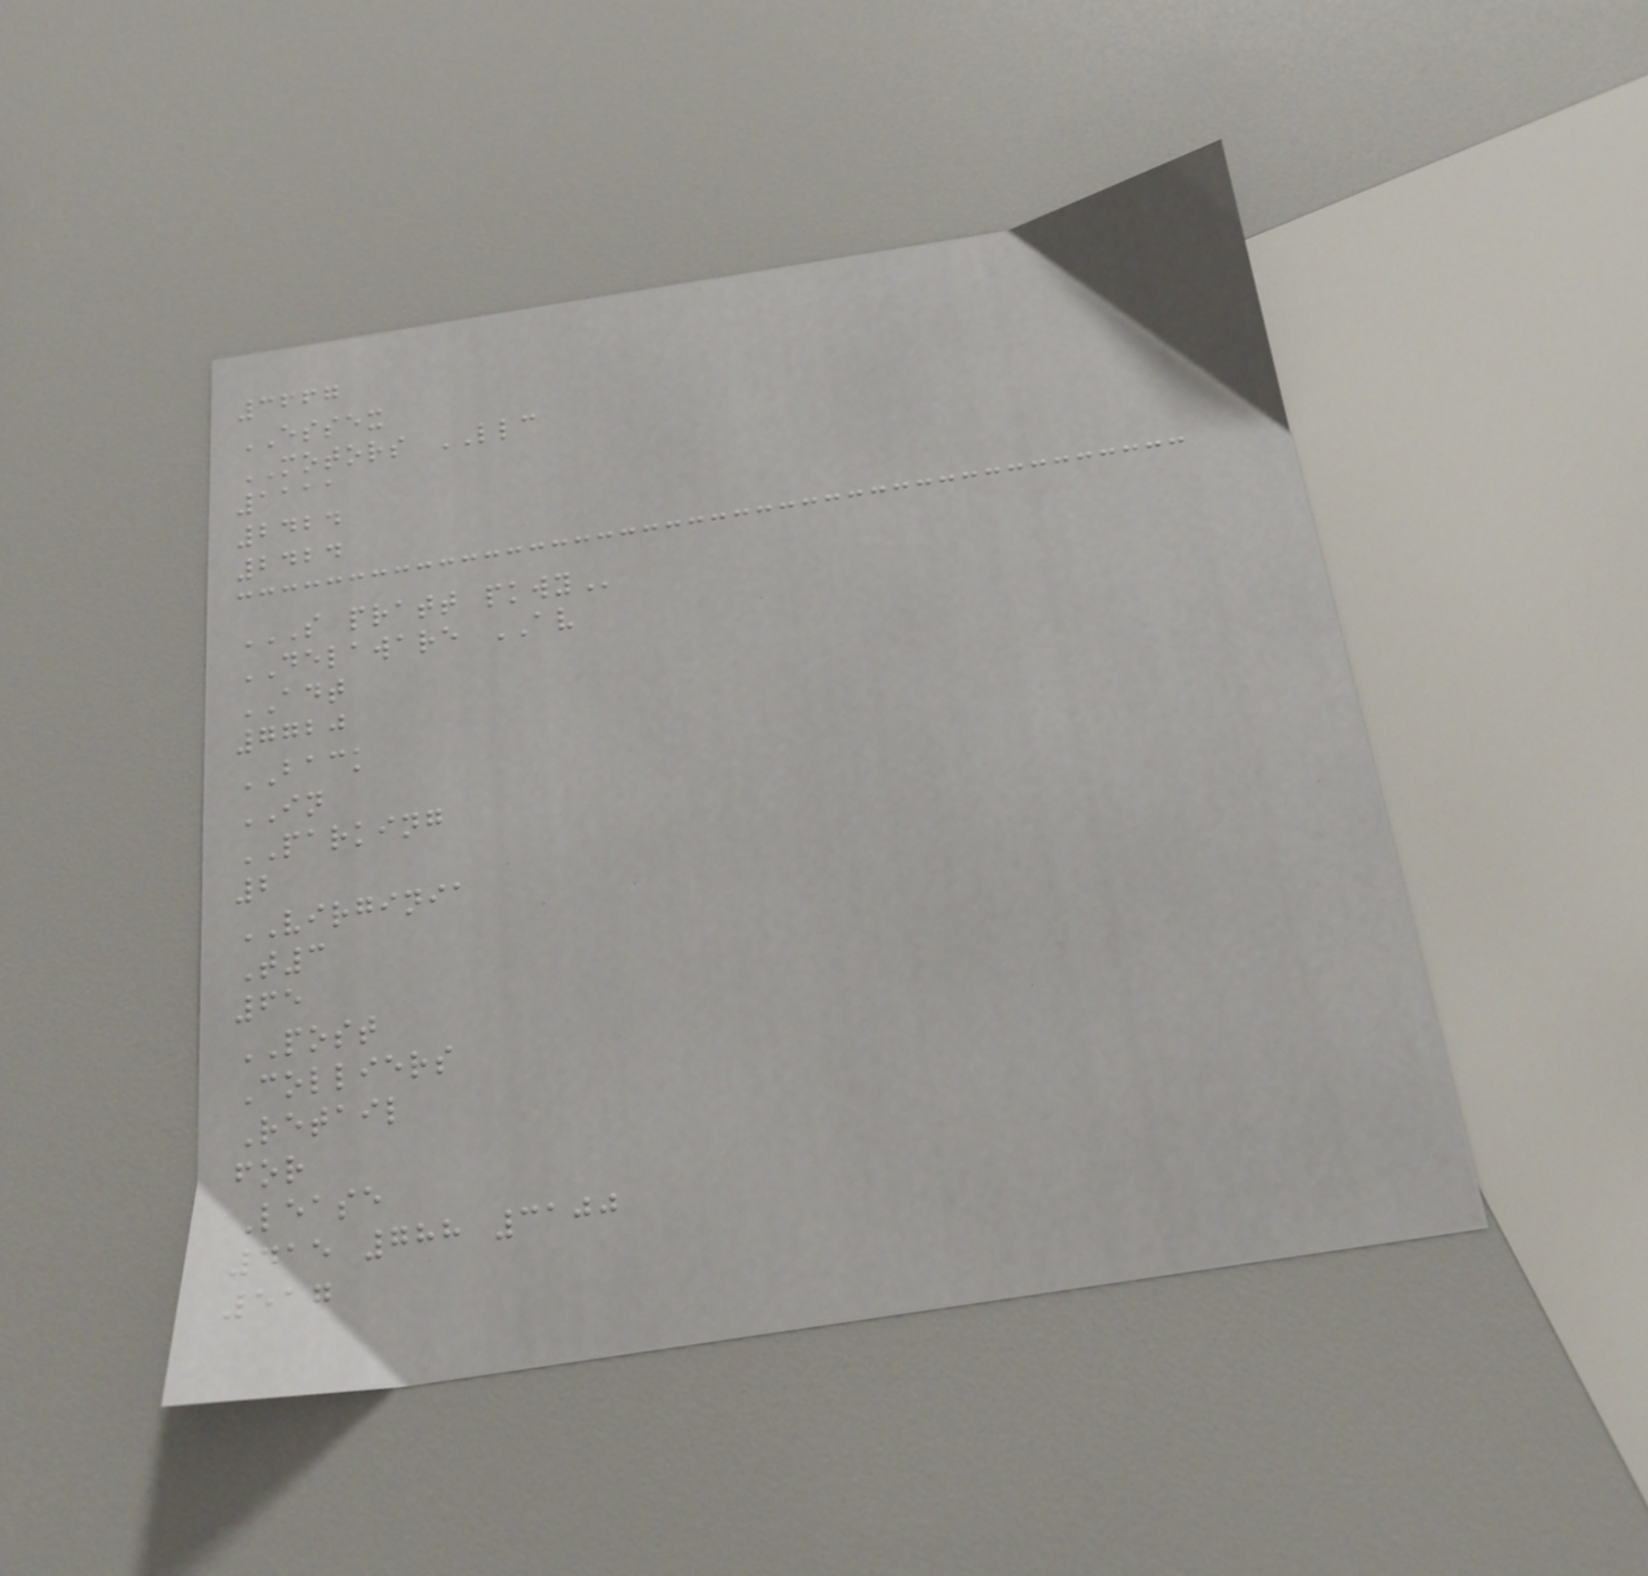3667
ESSEX
MOTORS LLC
1111
2424
2424
S PRATT PKWY
DELAWARE AV
ADT
7720
BACK
IN
PARKING
2
VIRGINIA
T3
65
POST
Colliers
Retail
for
Lease
415 788 3100
517
